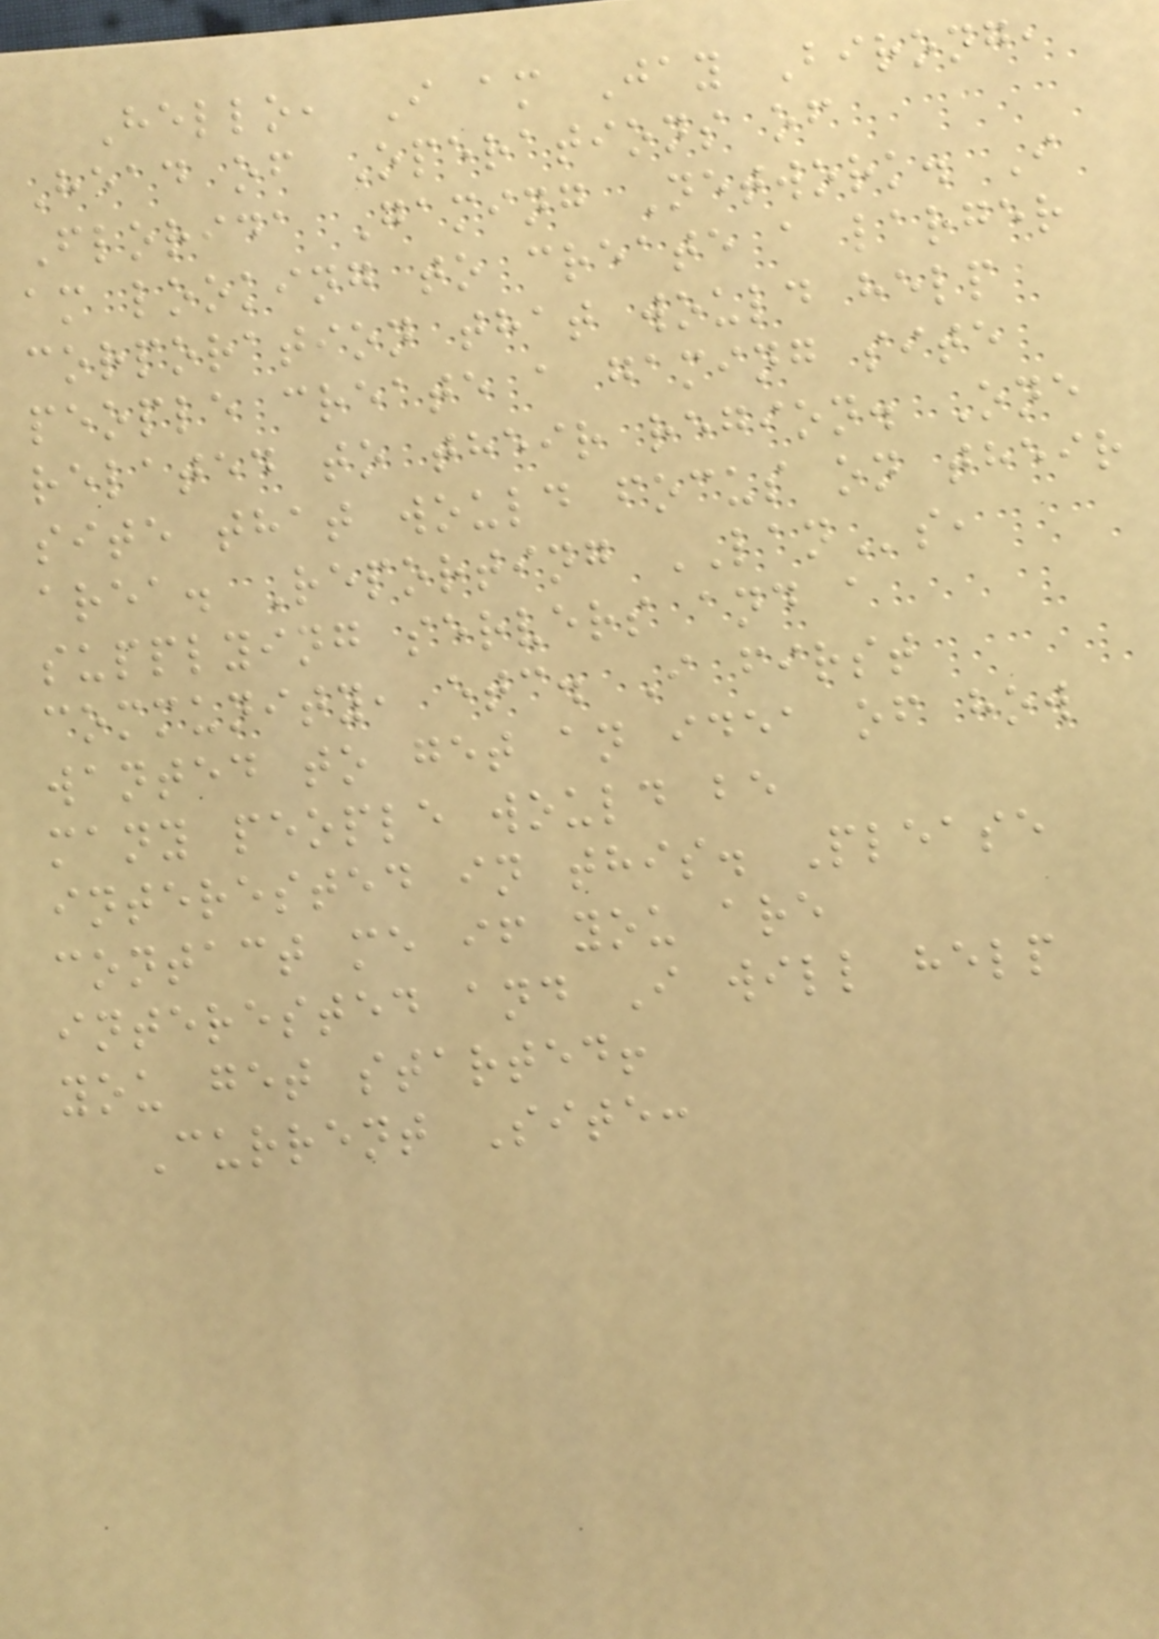Hello, I am Jay Birong,
Head of Operations of
Florida Gaming Network. I
am looking to create a larger
corporation that would help
people create a gaming site
related to their region. One
site that would focus on their
area. Reporting LANs,
supplying servers and a
community, etc. I first
wanted to get an idea of how
many people would be
interested in this. Please
contact me if you are
interested and I will help
you get started!
Current Site:
